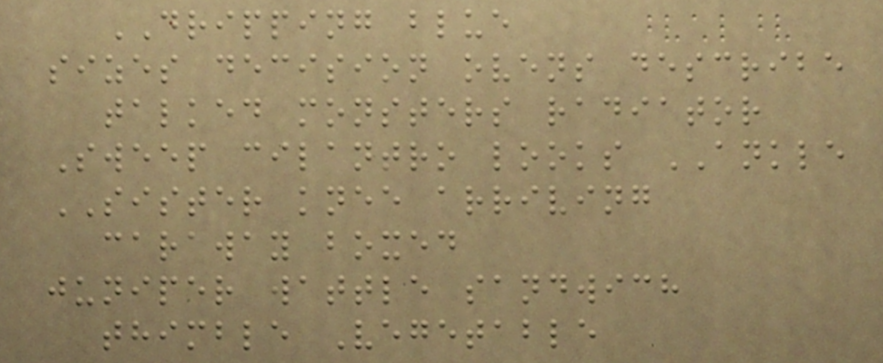DRIPPING blue
sizes decision ovens describe
talked monsters radiator
Sweep cilantro looks ANKLE
SISTER knee arriving
caraway boxed
juniper wattle sandwich
thimble Vegetable
